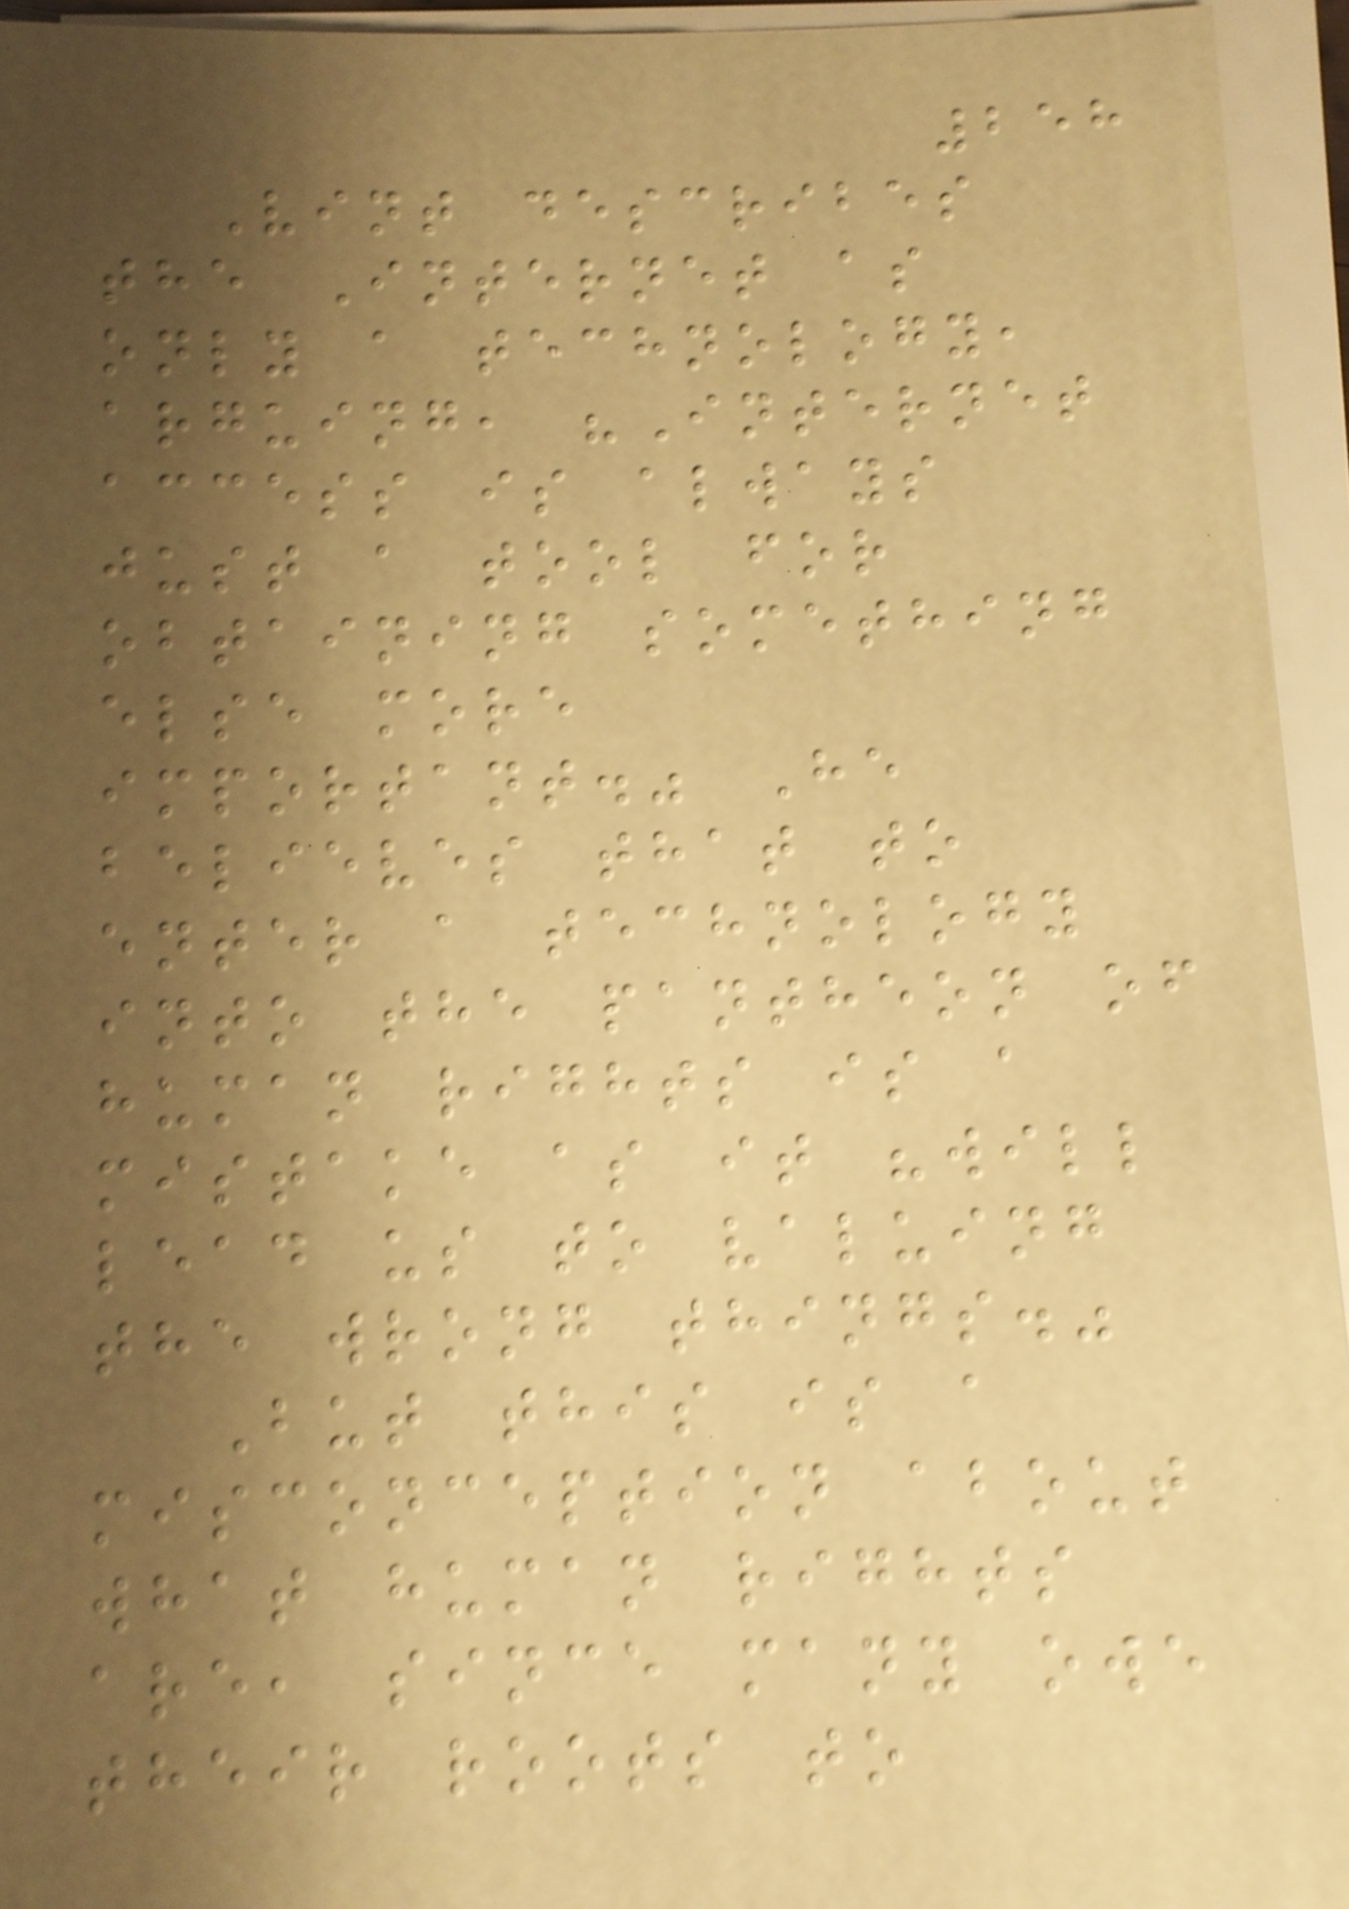258
Vint describes
the Internet as
only a technology,
arguing, "Internet
access is always
just a tool for
obtaining something
else more
important." He
believes that to
enter a technology
into the pantheon of
human rights is a
mistake as it "will
lead us to valuing
the wrong things."
But this is a
misconception about
what human rights
are, since many owe
their roots to
